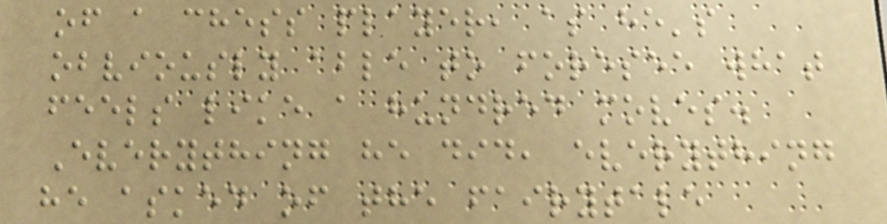of a chess player, as he's
obviously able to foresee what
feels like a hundred moves.
Everything he did, everything
he asked of the fairytale
